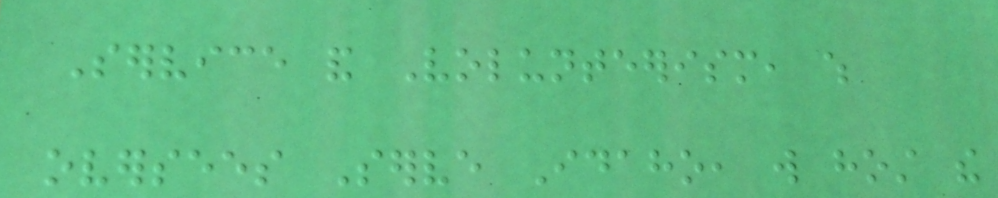Service and Volunteerism, which
oversees Serve Idaho, will host the
